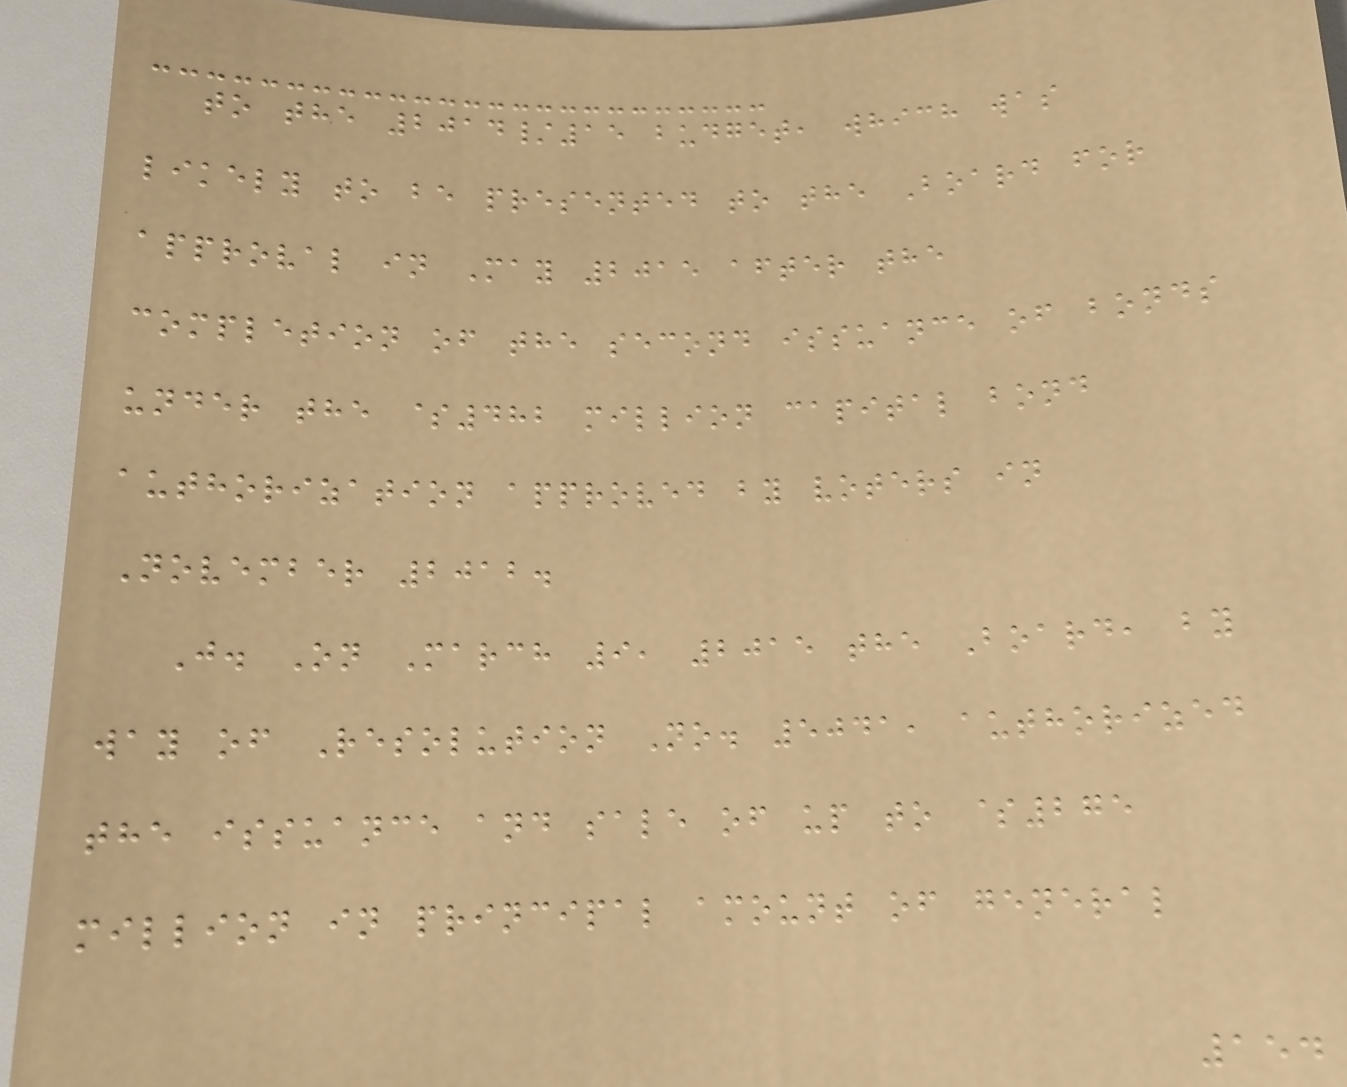to the 2014/15 budget, which was
likely to be presented to the Board for
approval in May 2015 after the
completion of the second issuance of bonds
under the $482 million capital bond
authorization approved by voters in
November 2012.
J. On March 9, 2015 the Board, by
way of Resolution No. 5041, authorized
the issuance and sale of up to $275
million in principal amount of general
154
